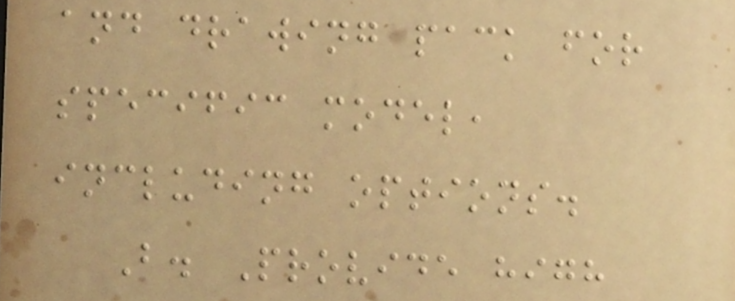and drawing pack for
specific model,
including options.
B. Provide high
